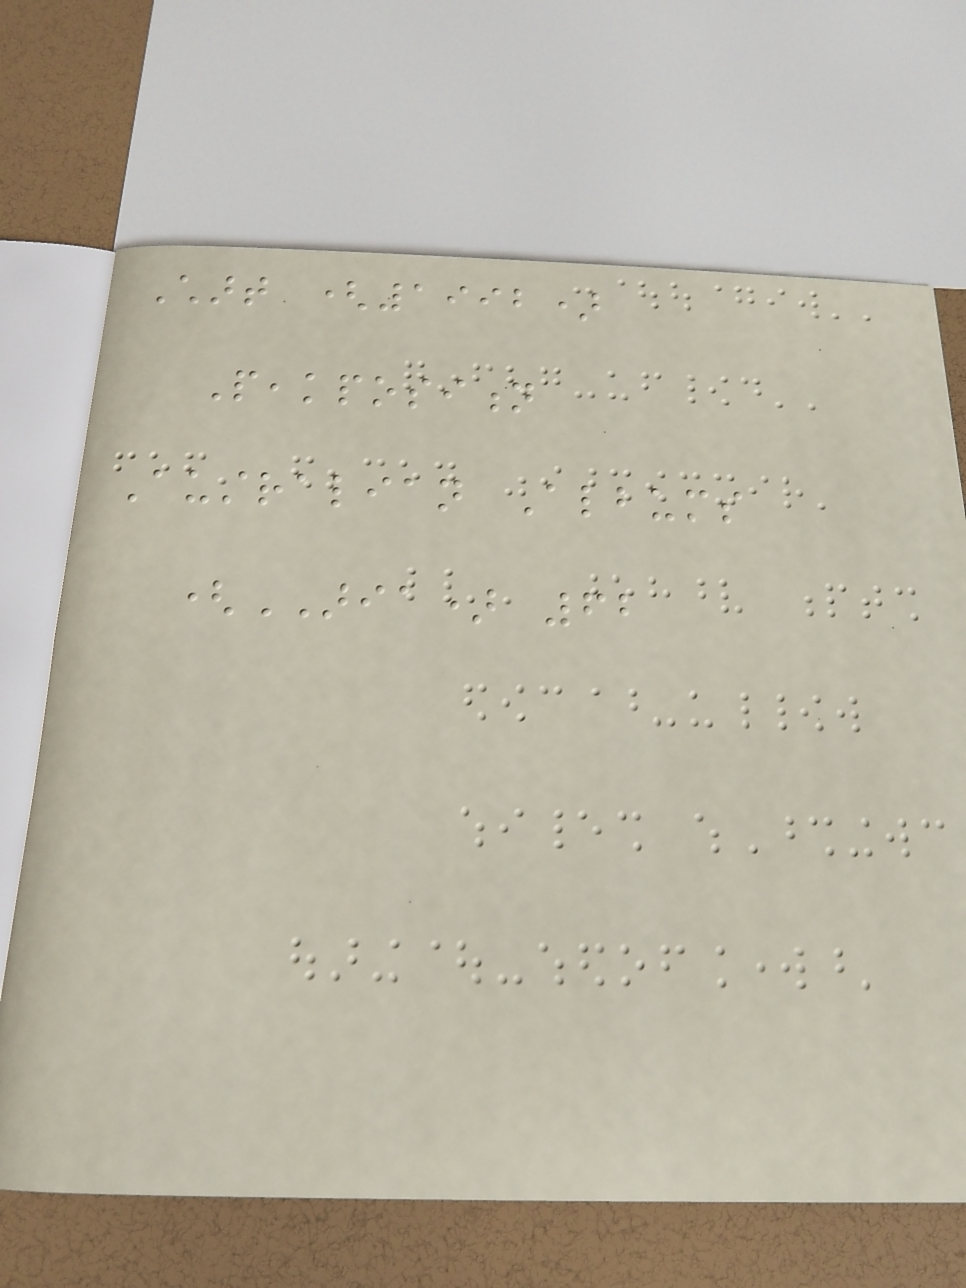Chart (1992)
Peakposition
Australian Albums
(ARIA) 62
